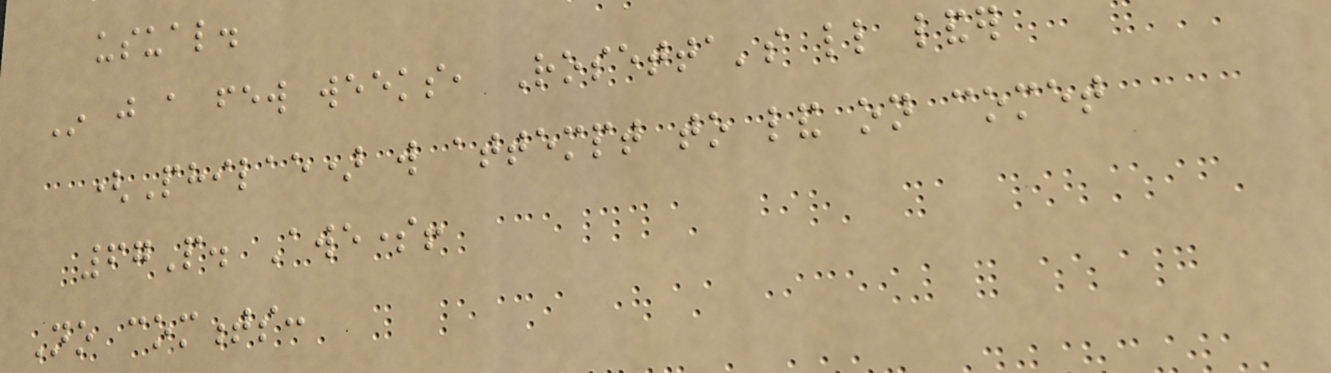usual.
In just a few weeks, Rosetta's little lander
(Philae) will attempt to land on comet
67P. Awesome!
No comments:
